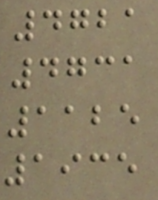4721
4731
1125
1935
